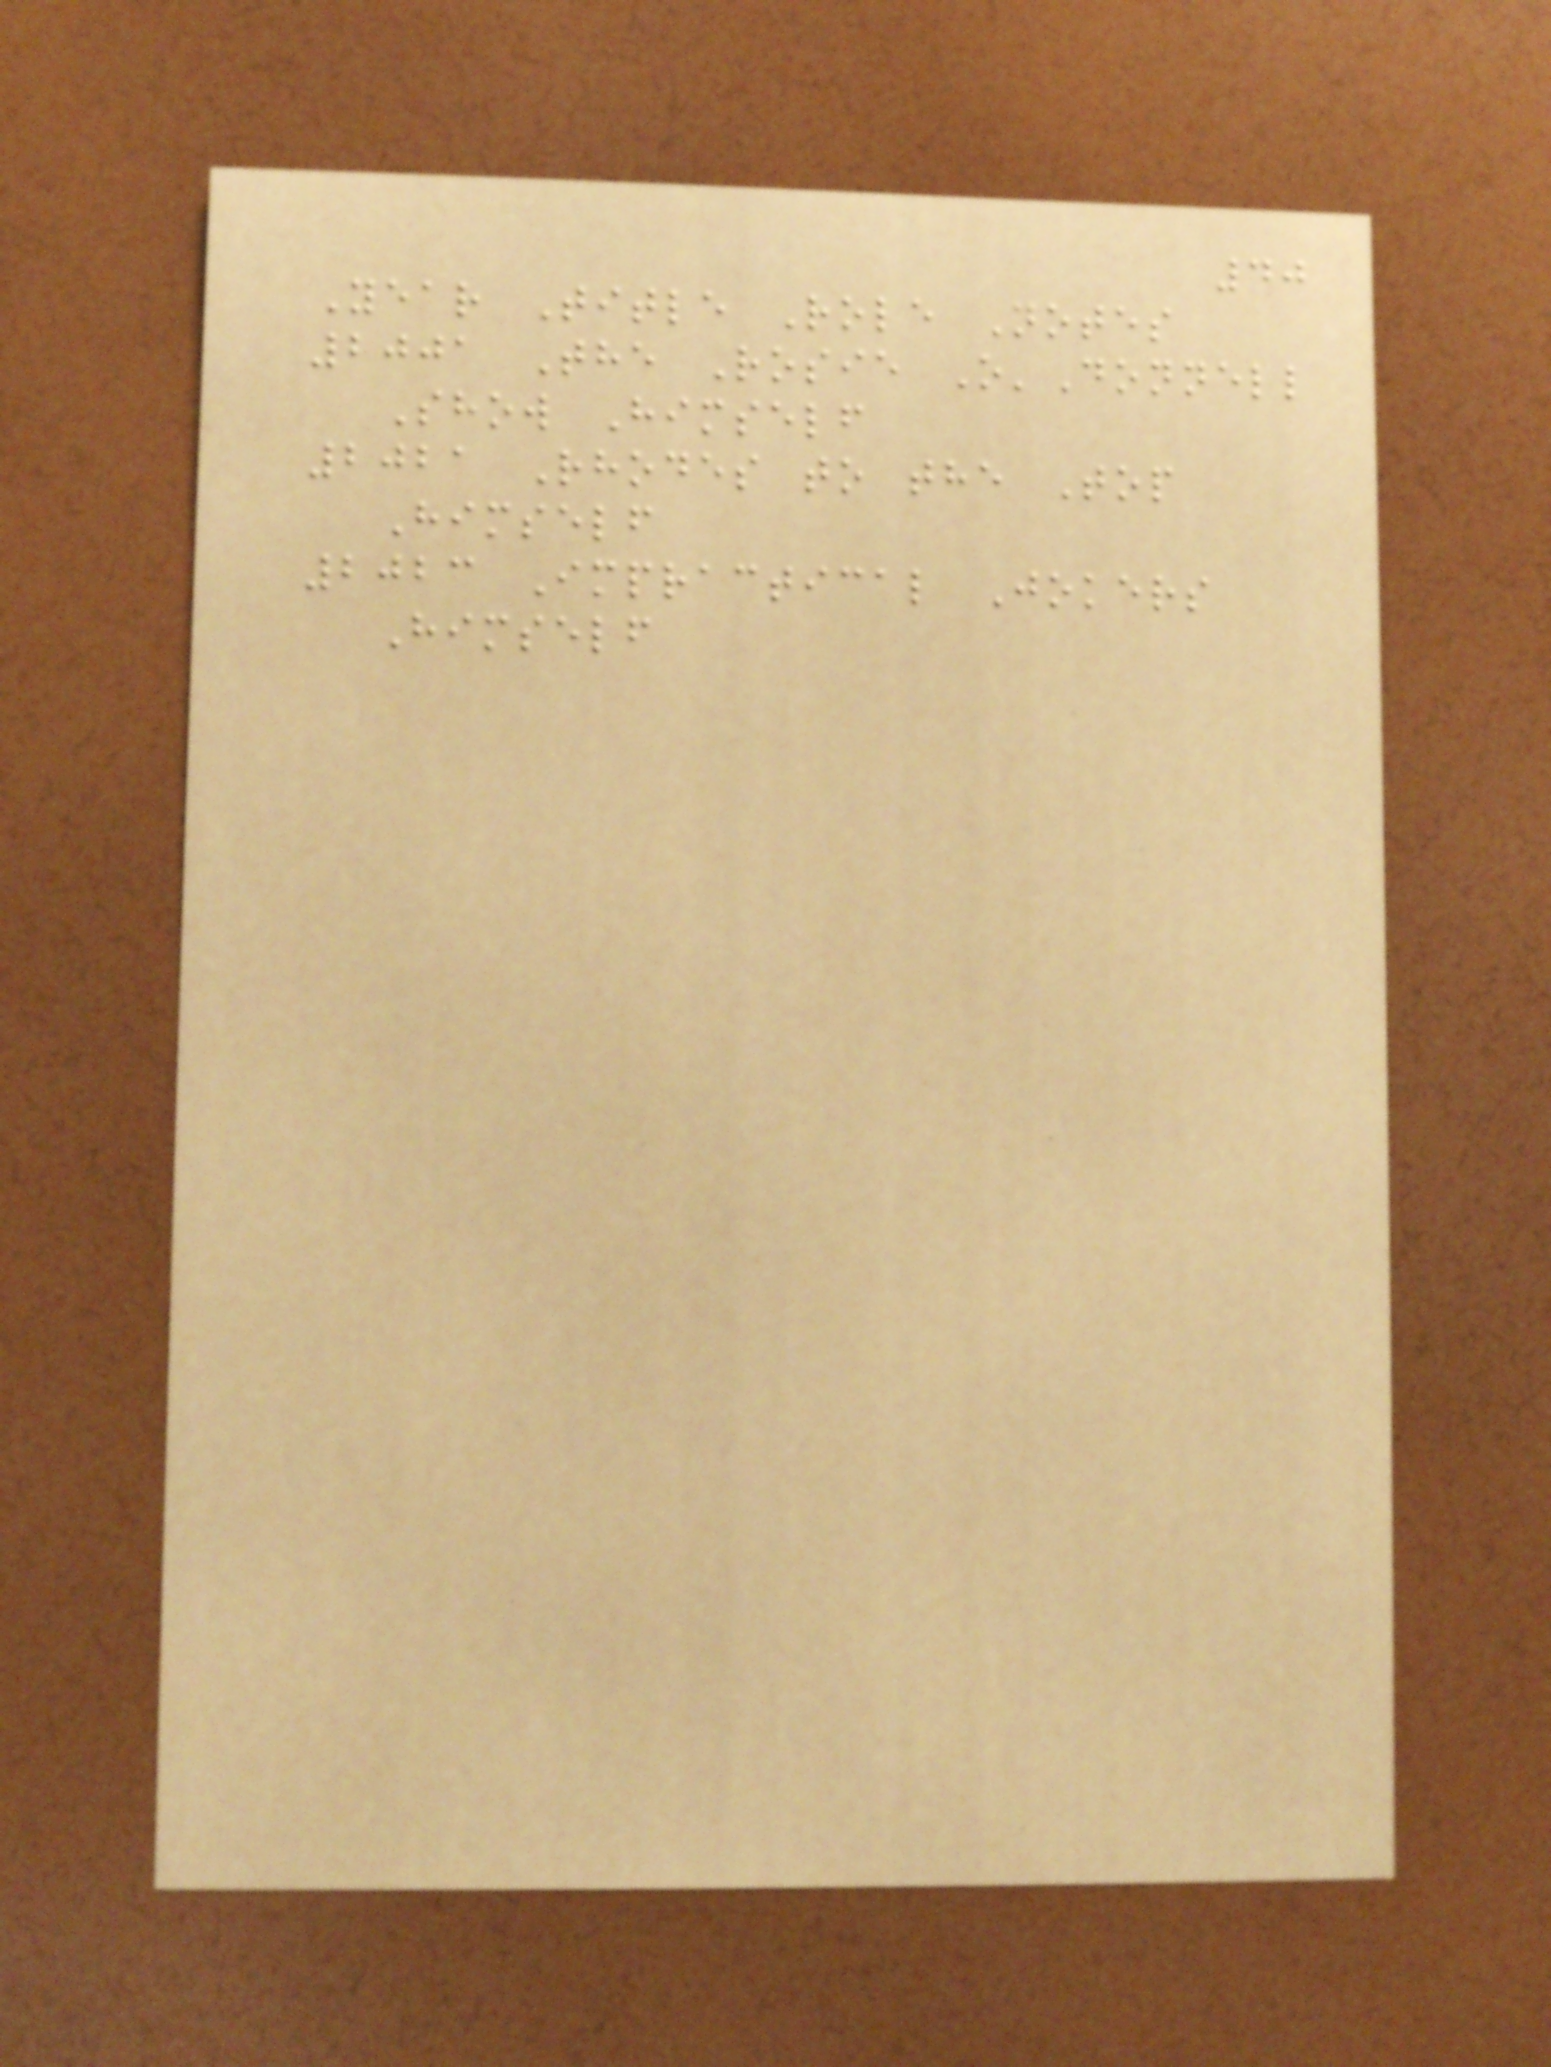40
Year Title Role Notes
2001 The Rosie O'Donnell
Show Himself
2021 Rhodes to the Top
Himself
2023 Impractical Jokers
Himself
